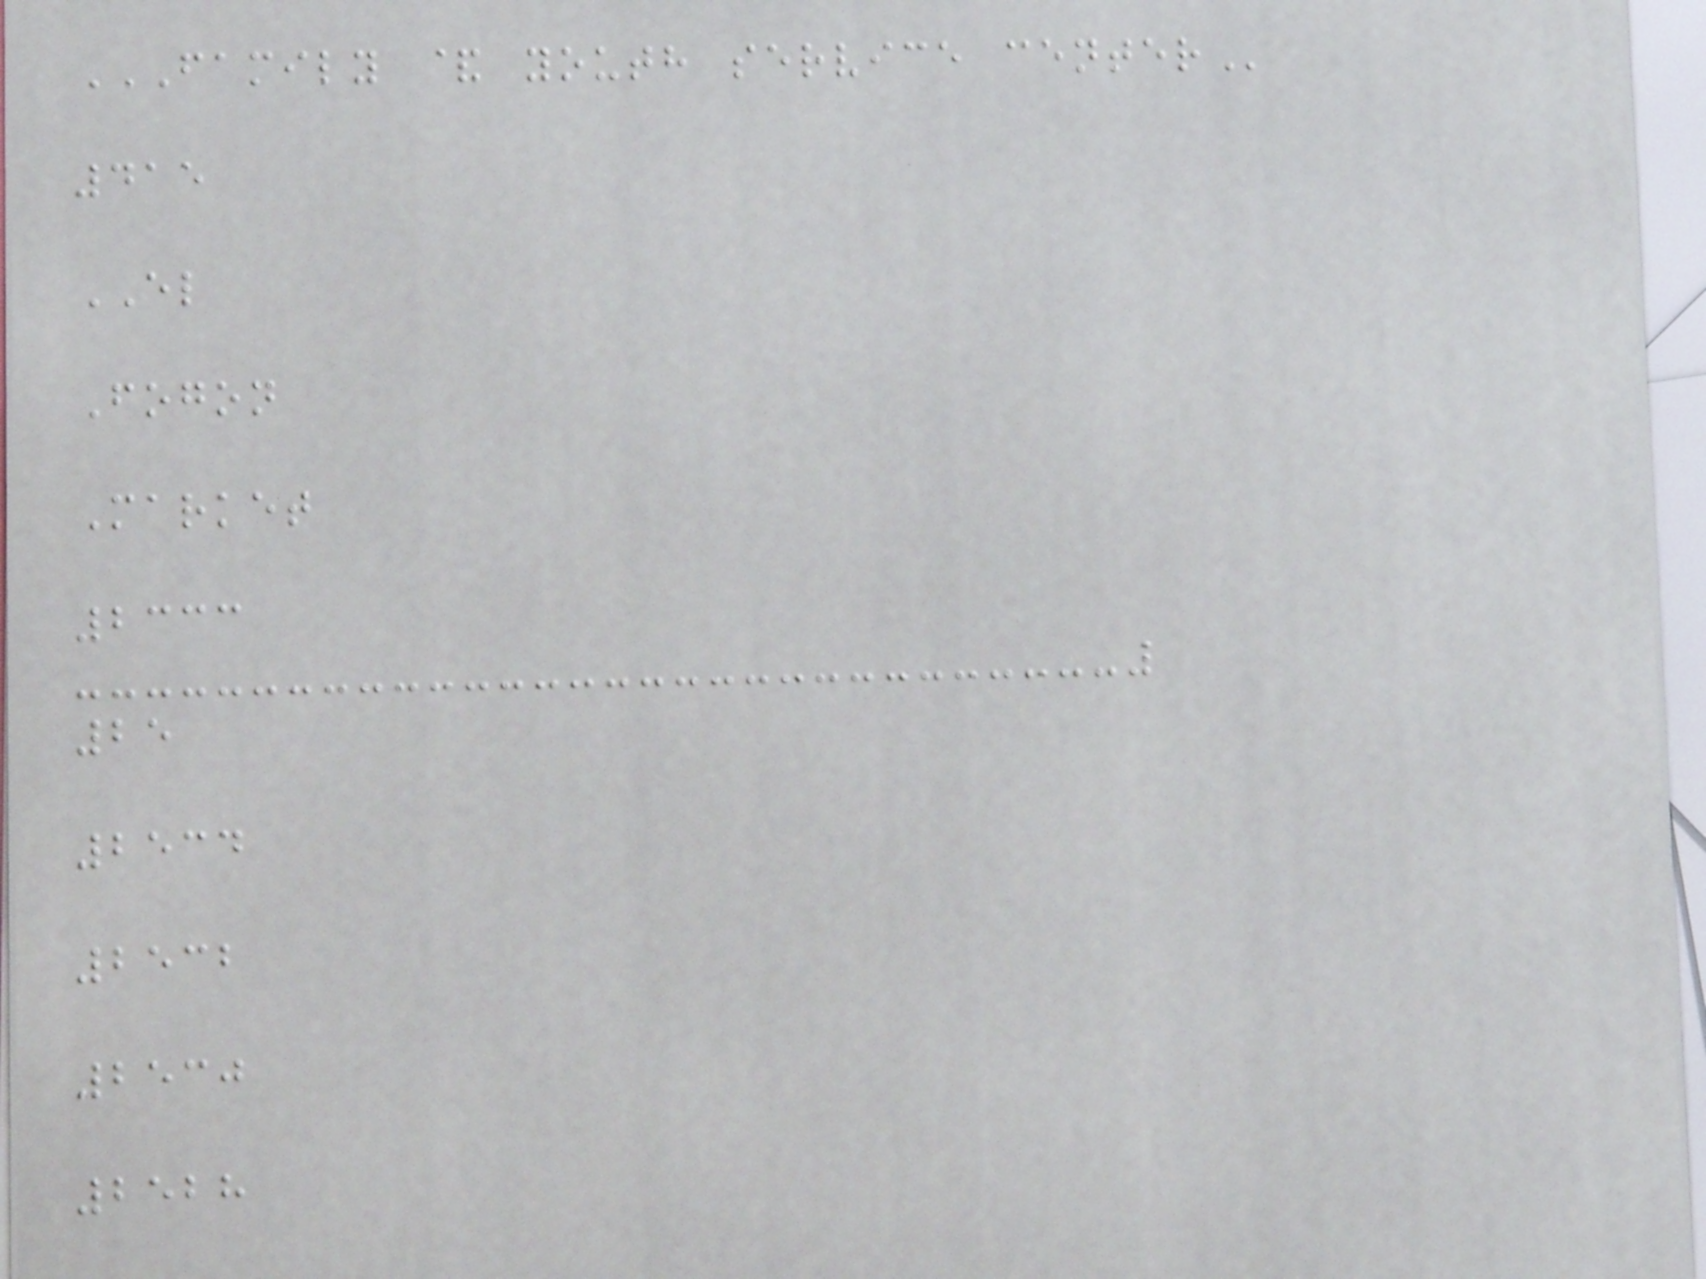FAMILY & YOUTH SERVICE CENTER
415
EL
Fogon
Market
2333
25
2534
2532
2530
2528
